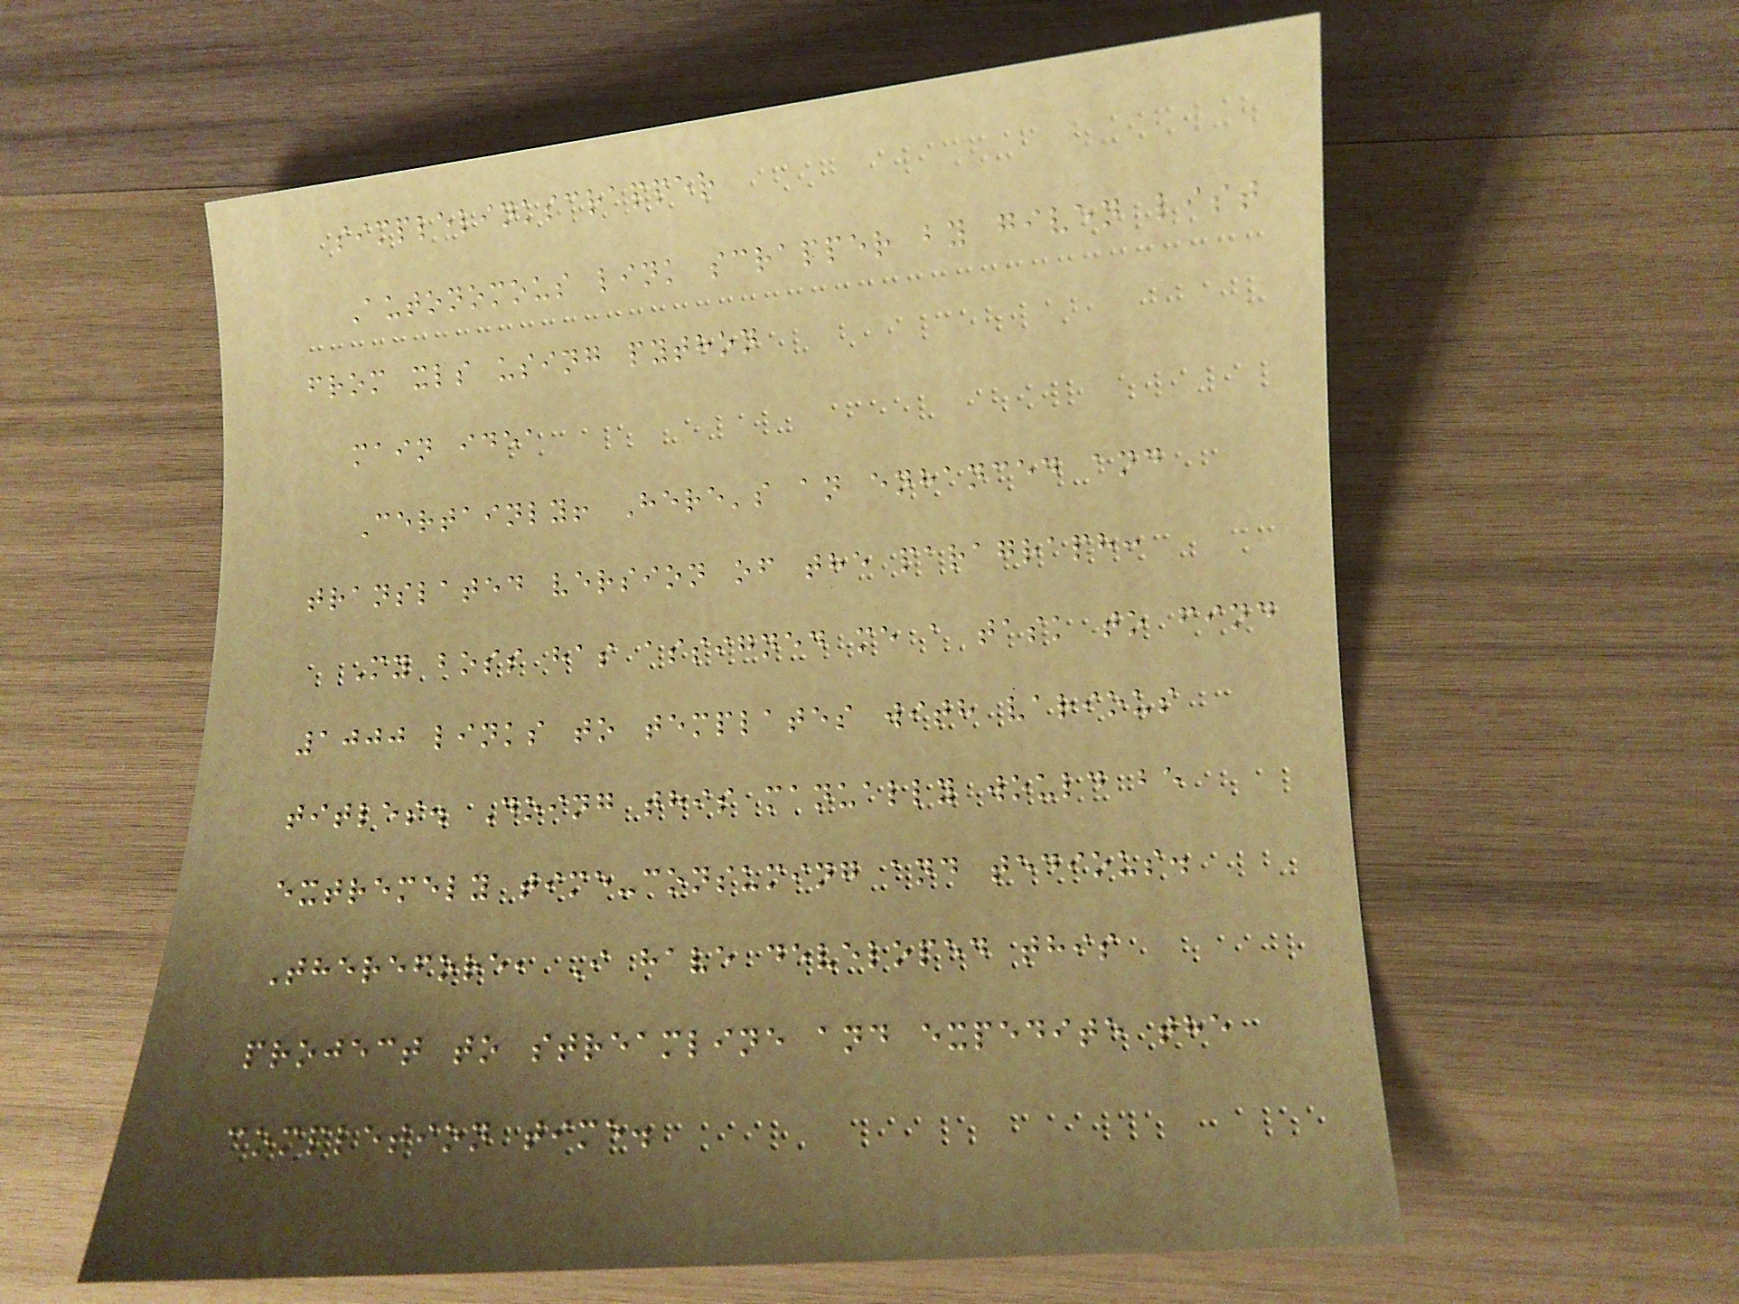simplelinkscrapper
Autonomous link scrapper by given list
from xls using python
main idea
Certainly! Here's an enhanced and
translated version of the paragraph:
My boss has assigned me a task to find
1000 links to templates with various
titles. Doing this manually would be
extremely time-consuming and tedious.
Therefore, I have developed this
project to streamline and expedite the
completion time.
